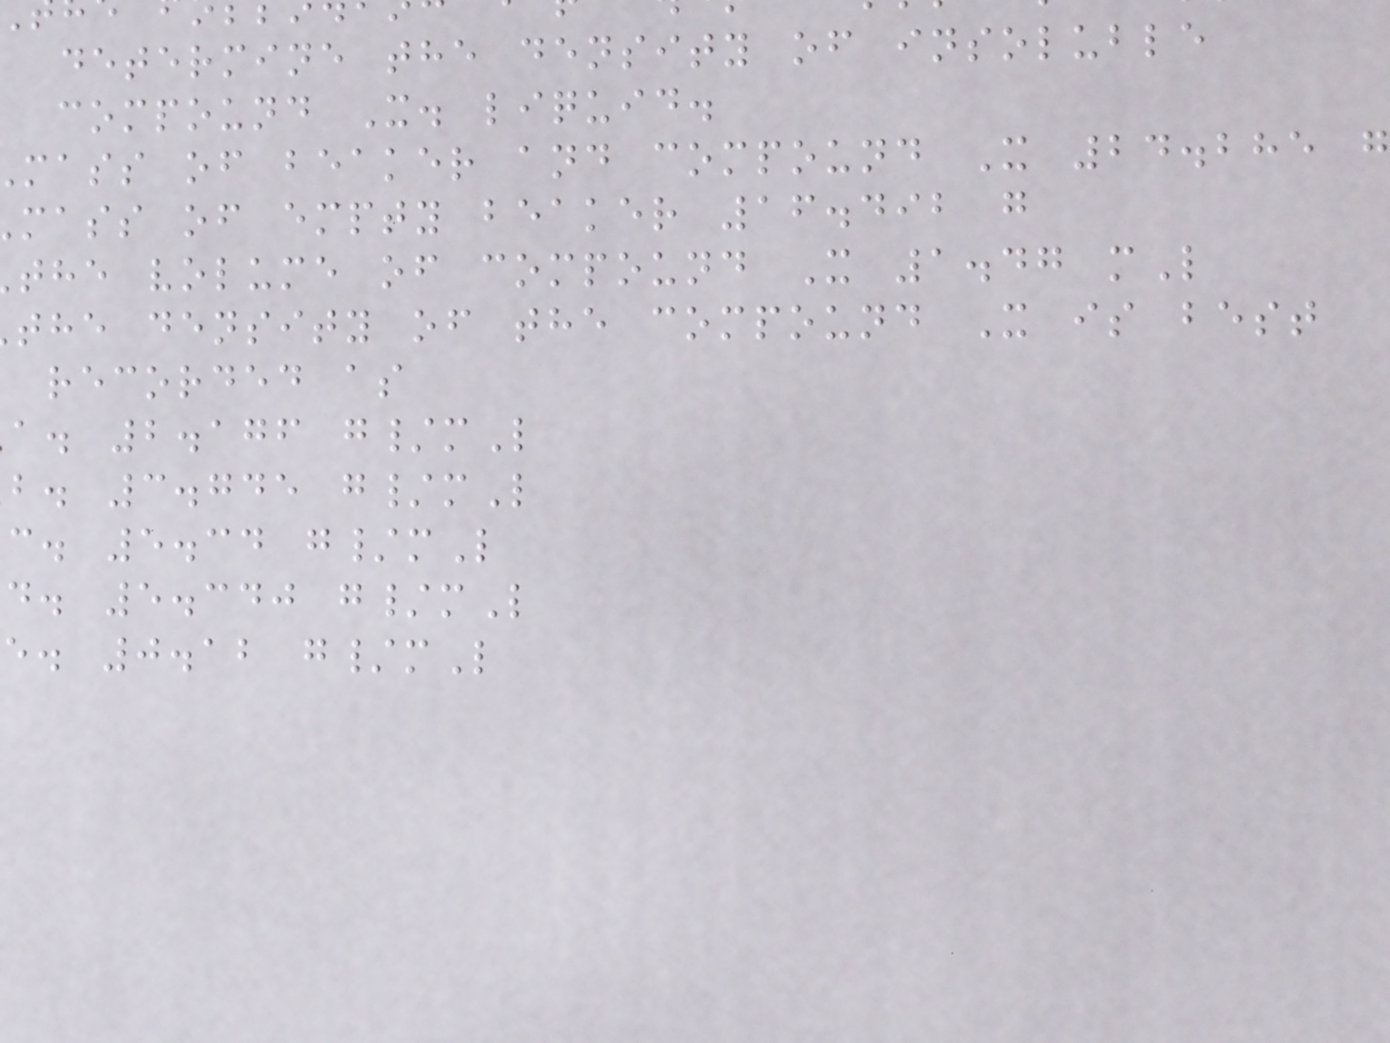determine the density of insoluble
compound X. liquid.
mass of beaker and compound X 24.285 g
mass of empty beaker 16.492 g
the volume of compound X 1.47 mL
the density of the compound X is best
recorded as
a. 2.176 g/mL
b. 3.745 g/mL
c. 5.34 g/mL
d. 5.340 g/mL
e. 0.12 g/mL
